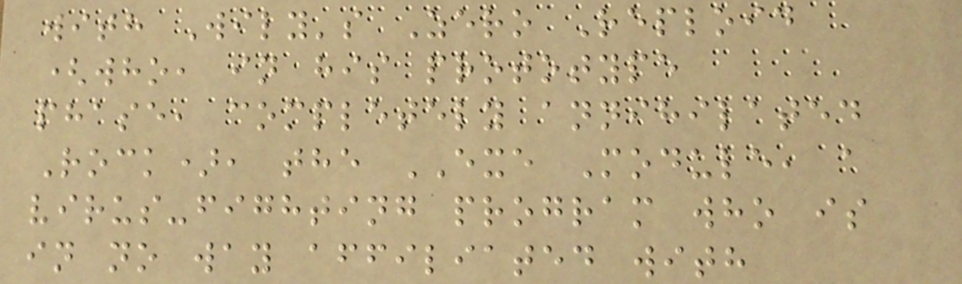with Wily's Zero Reploid
(who, in his prototype
phase, completely annihilated
Rock), the EXE Module, a
virus-fighting program who is
in no way affiliated with
